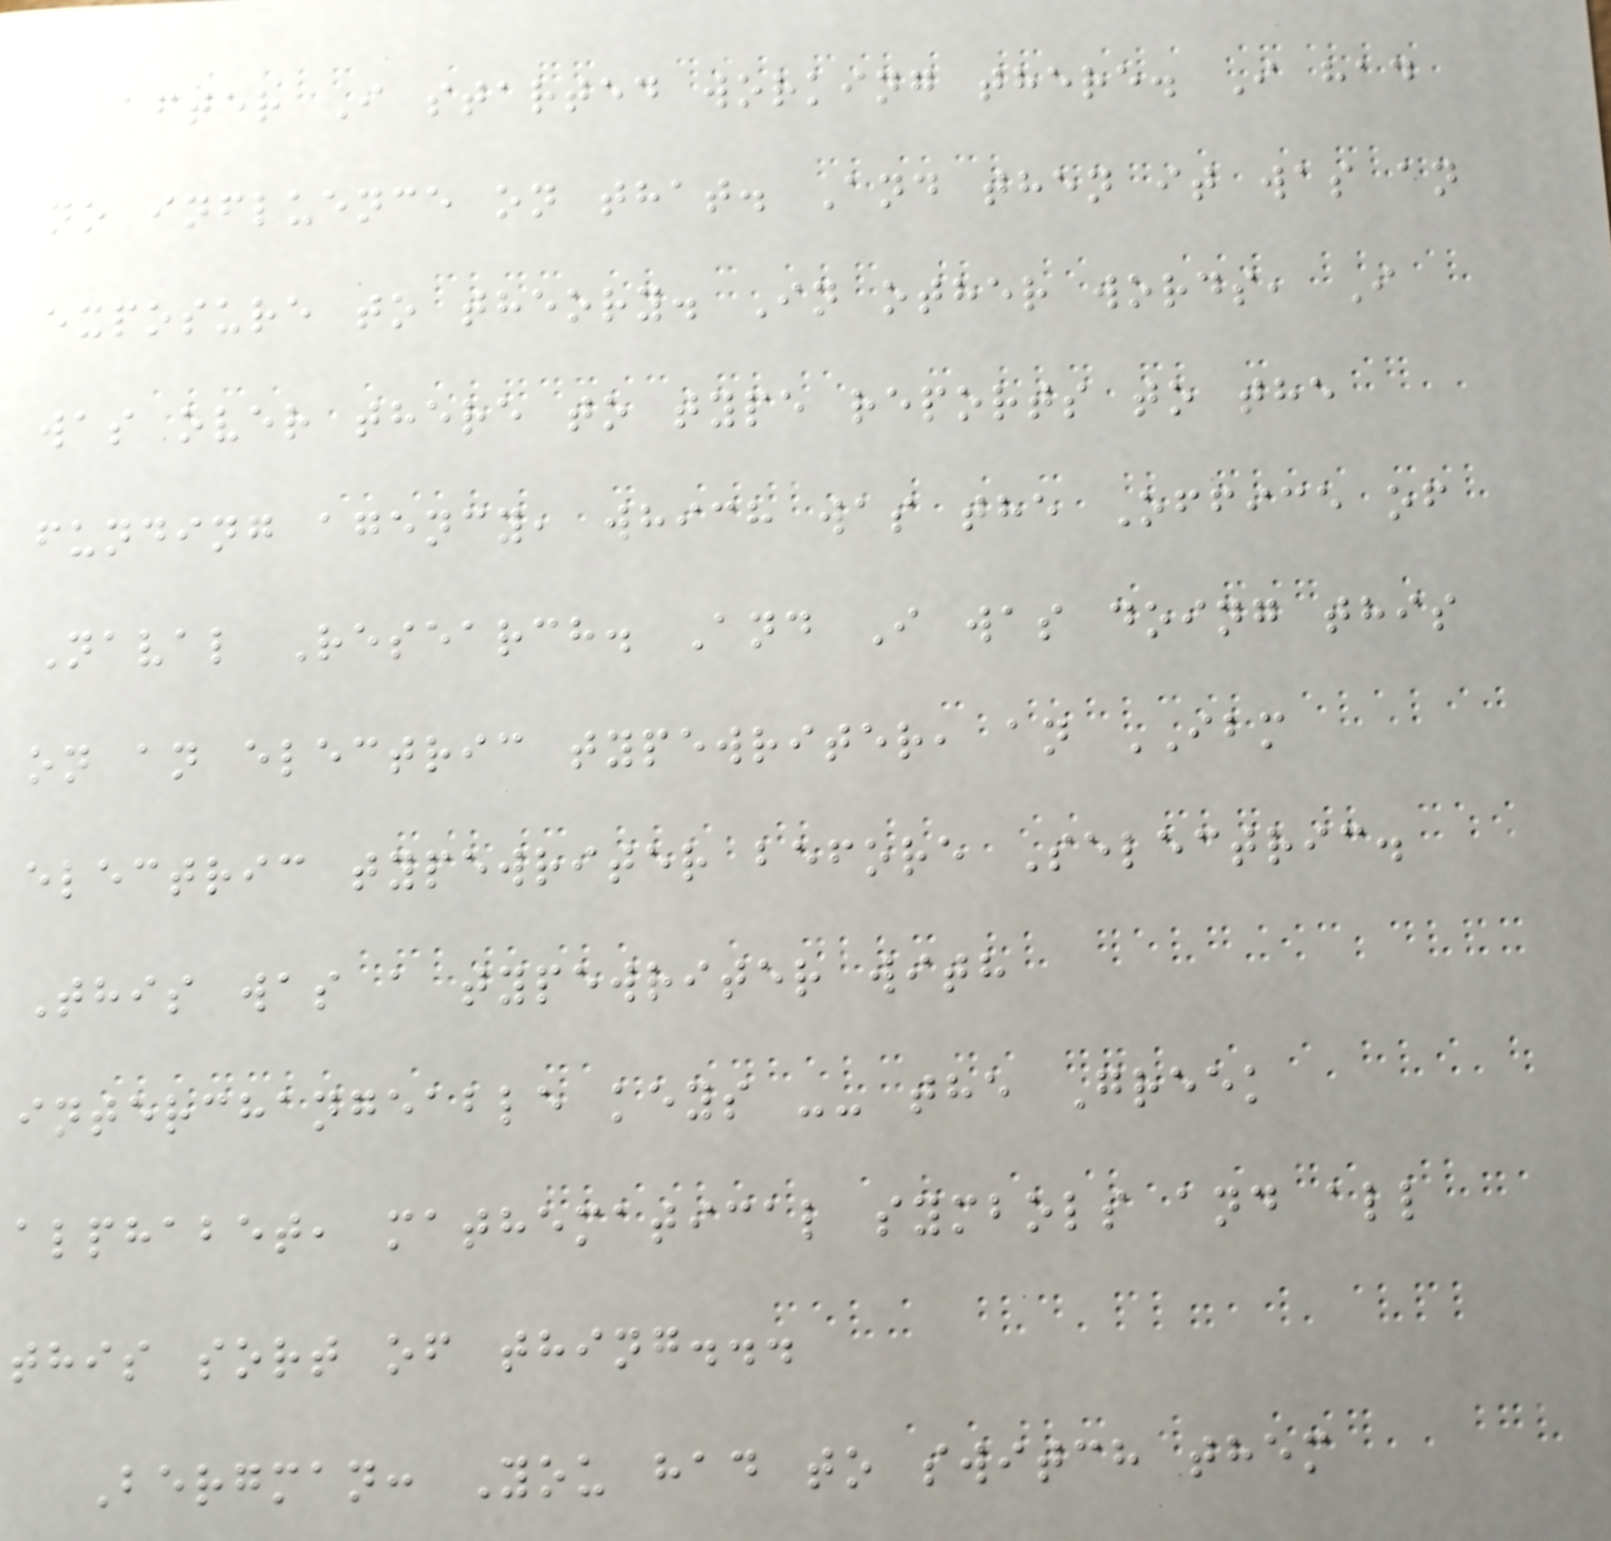after I started working there. I had
no influence on that. And then it was an
exposure to theory. In other words, I
was over there to type reports to the
funding agency, which was the Office of
Naval Research. And I was doing this
on an electric typewriter, an IBM
electric typewriter before Selectric.
This was a typewriter with
interchangeable keys -- the Greek
alphabet, mathematical symbols and all
this sort of thing...
Bergman: You had to switch them
